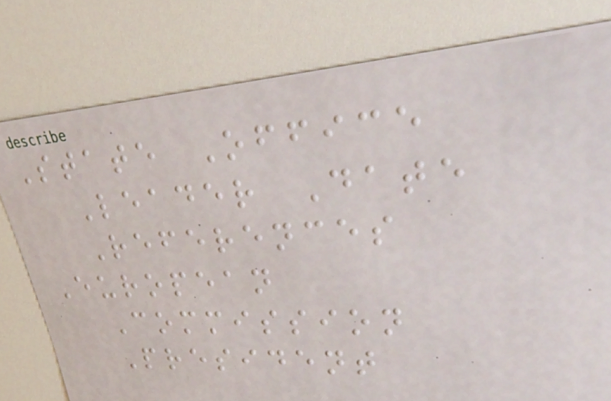State Office
Leader Date
References
European
Commission
President
